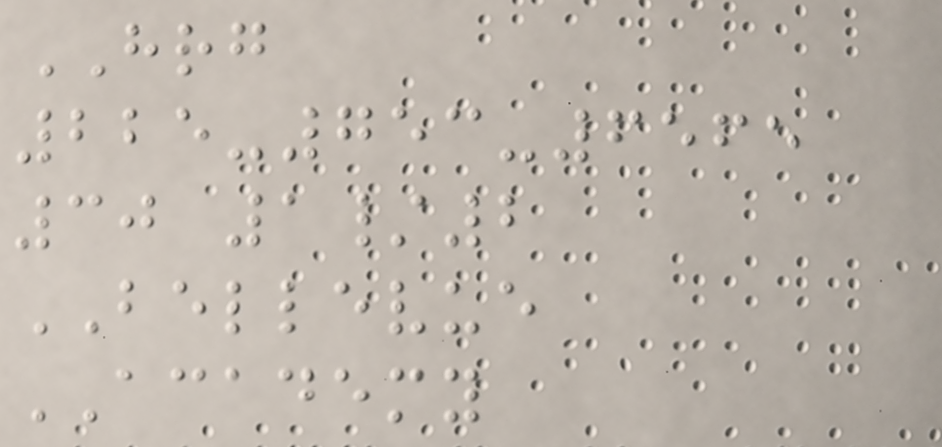HRG
225-753-6565
30 1/2
BELLEVUE
ACADEMY
